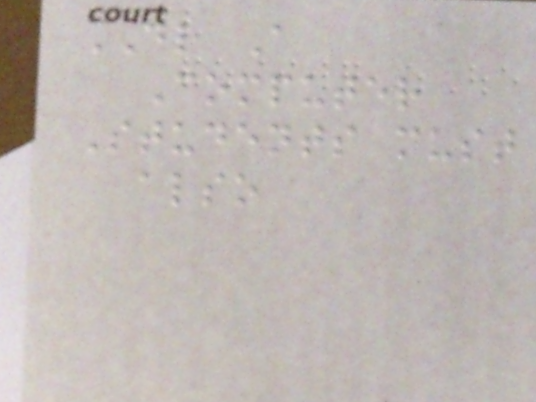DL A
Computer
Students must
also
